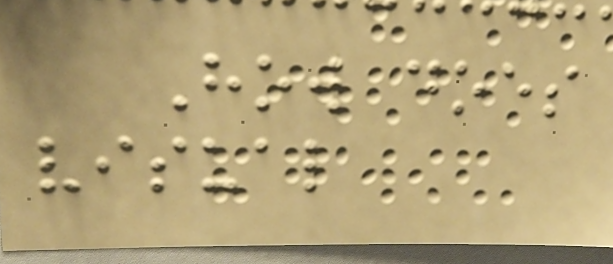How does
visual
